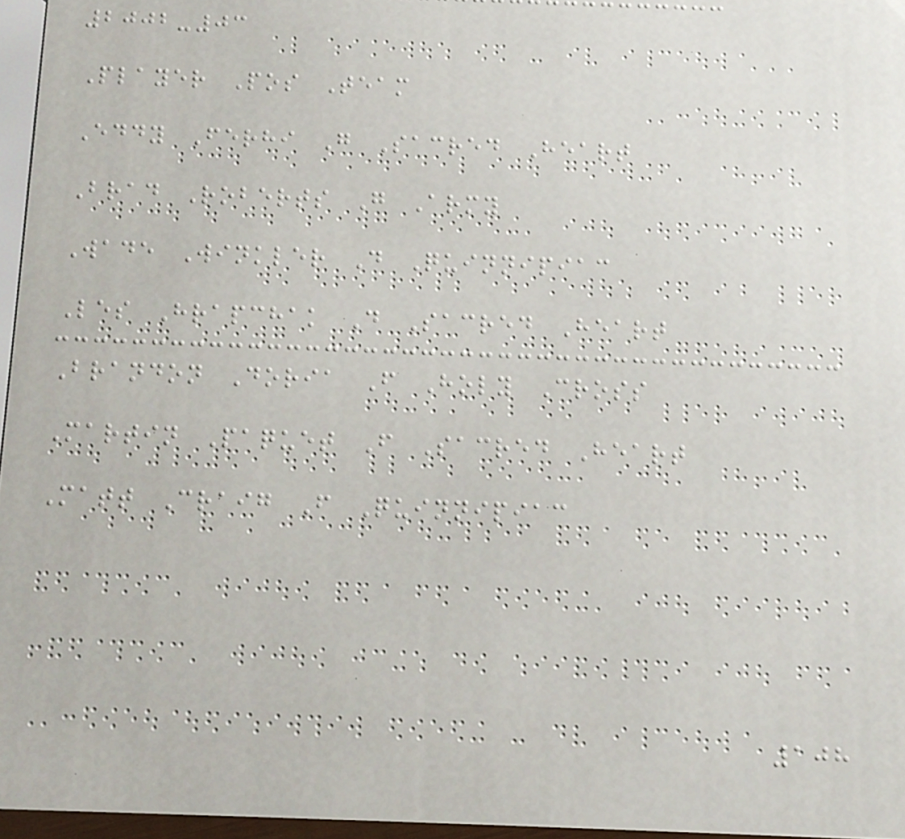2002-03
Player Pos Team
Eddy Ferhi G Sacred Heart
Brad Roberts G Army
Wade Winkler D Quinnipiac
Les Hrapchak D Sacred Heart
Brandon Doria F Holy Cross
Martin Paquet F Sacred Heart
Matt Craig F Quinnipiac
108
